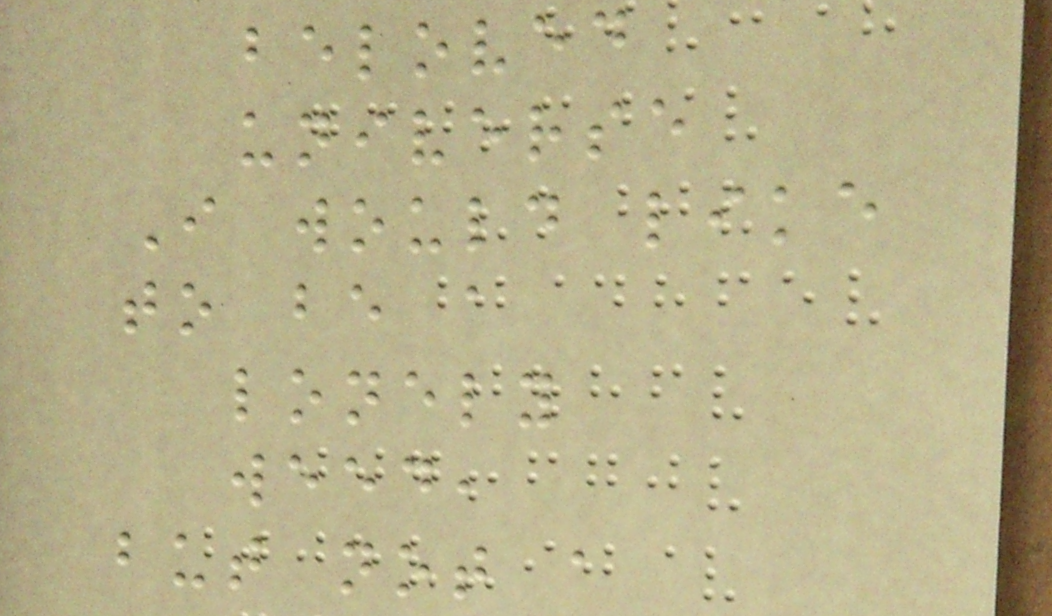beloved
universe
I would like
to be a
lonely
weed,
but not a
